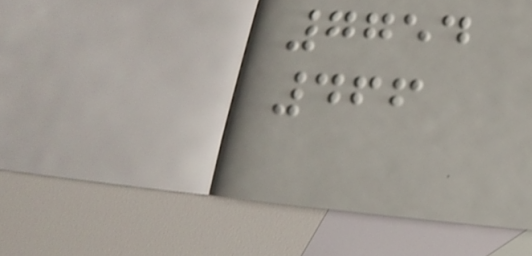7754
466
